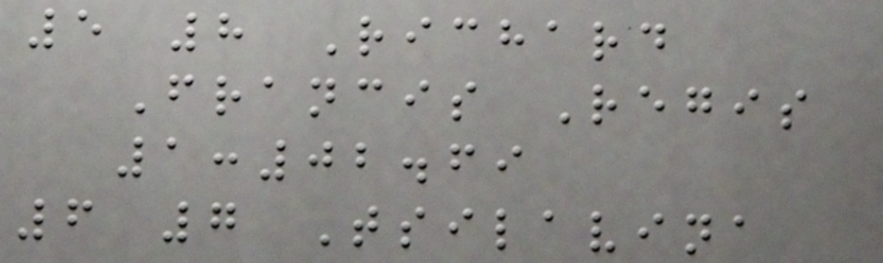5 8 Richard
Francis Regis
1:02.69
6 7 Tsilavina
